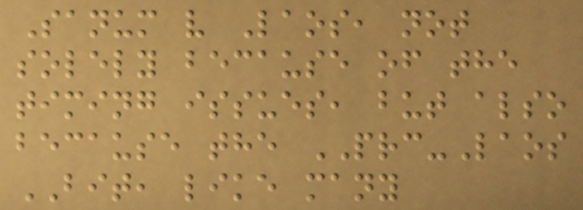Sanum v Laos, not
solely because of the
timing issues, but also
because the PRC-Laos
BIT, like many
